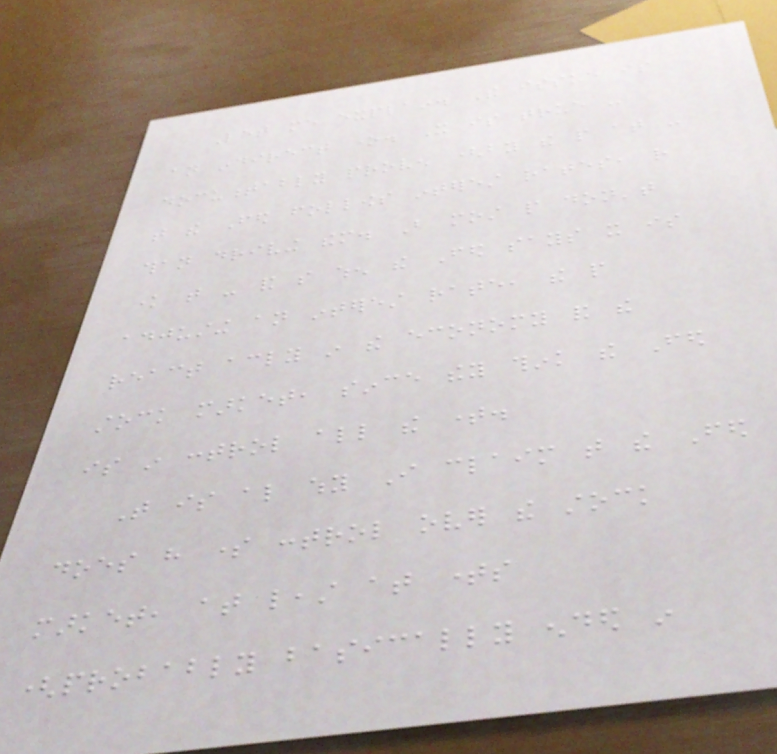Let me explain. The issue is
an indirect one. It is true -
documentably proven (by the people at -
that the Fed follows interest rates, rather
than driving them. But most people don't
know that - and so when the Fed says it is
adjusting an interest rate, the people
react accordingly in the economy and the
stock market, since they think the Fed
is in control all the time.
That is also why I claim that the Fed
does have some control over the stock
market, at least at times
(probably basically ended in
